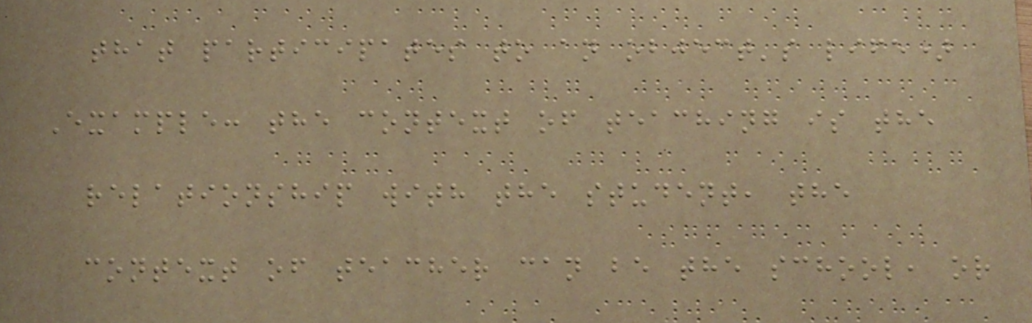that participates to an object's life)
Example: the context of teaching is the
relationship with the student, the
context of teacher can be the school, or
